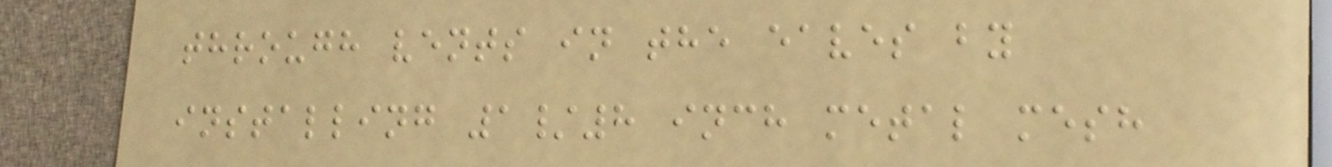through vents in the eaves by
installing 1/8 inch metal mesh
